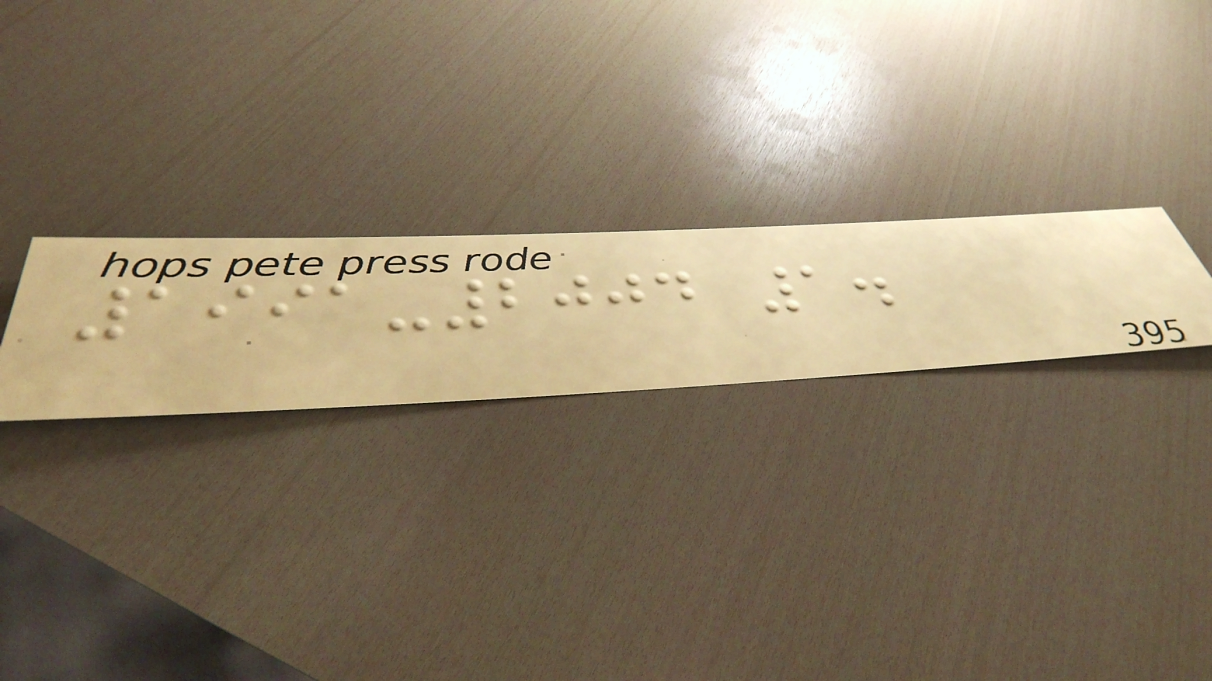1991-2004 1.
